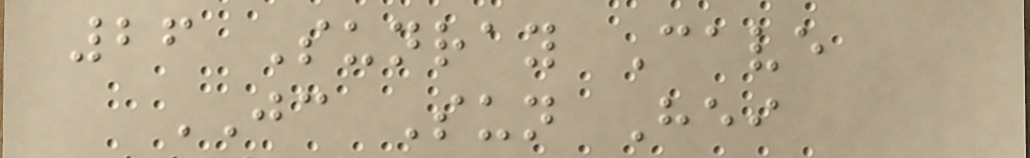26 Sunray Cave
JC Sun Hei
